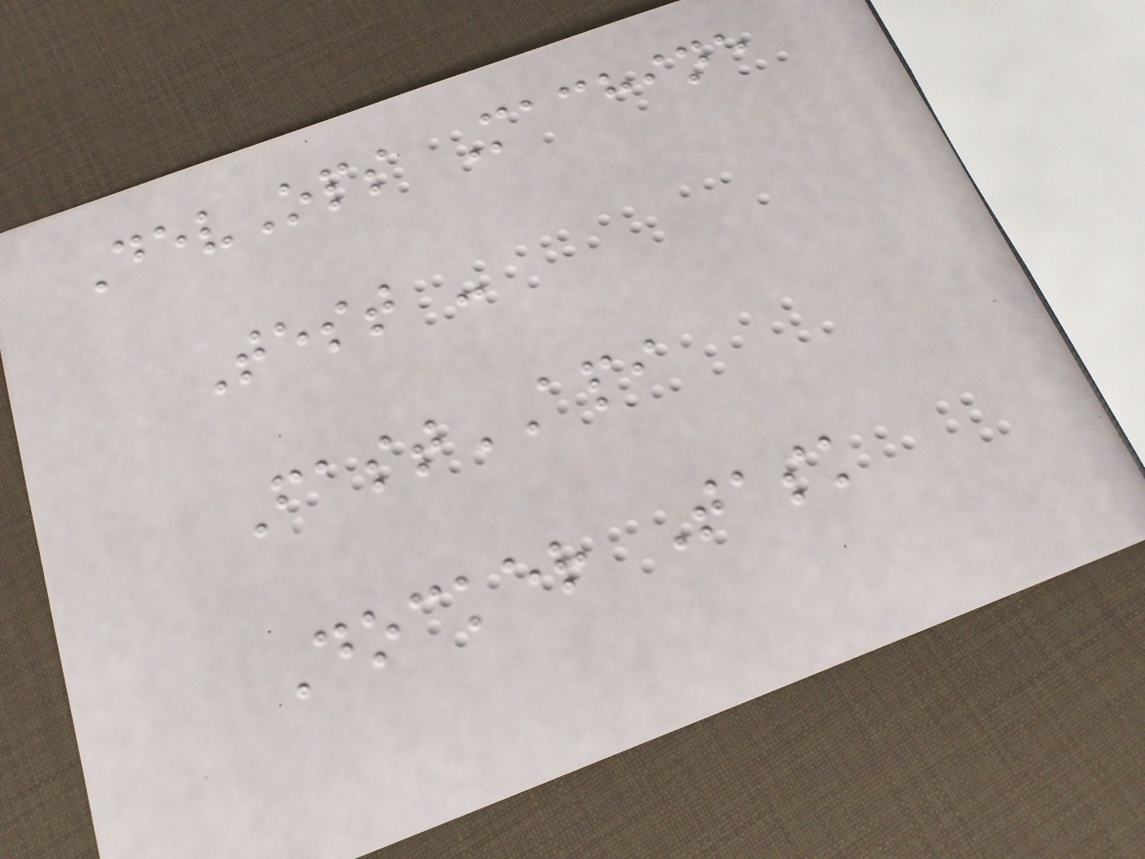DevOps Machine
Test -
FastAPI
Docker Task
